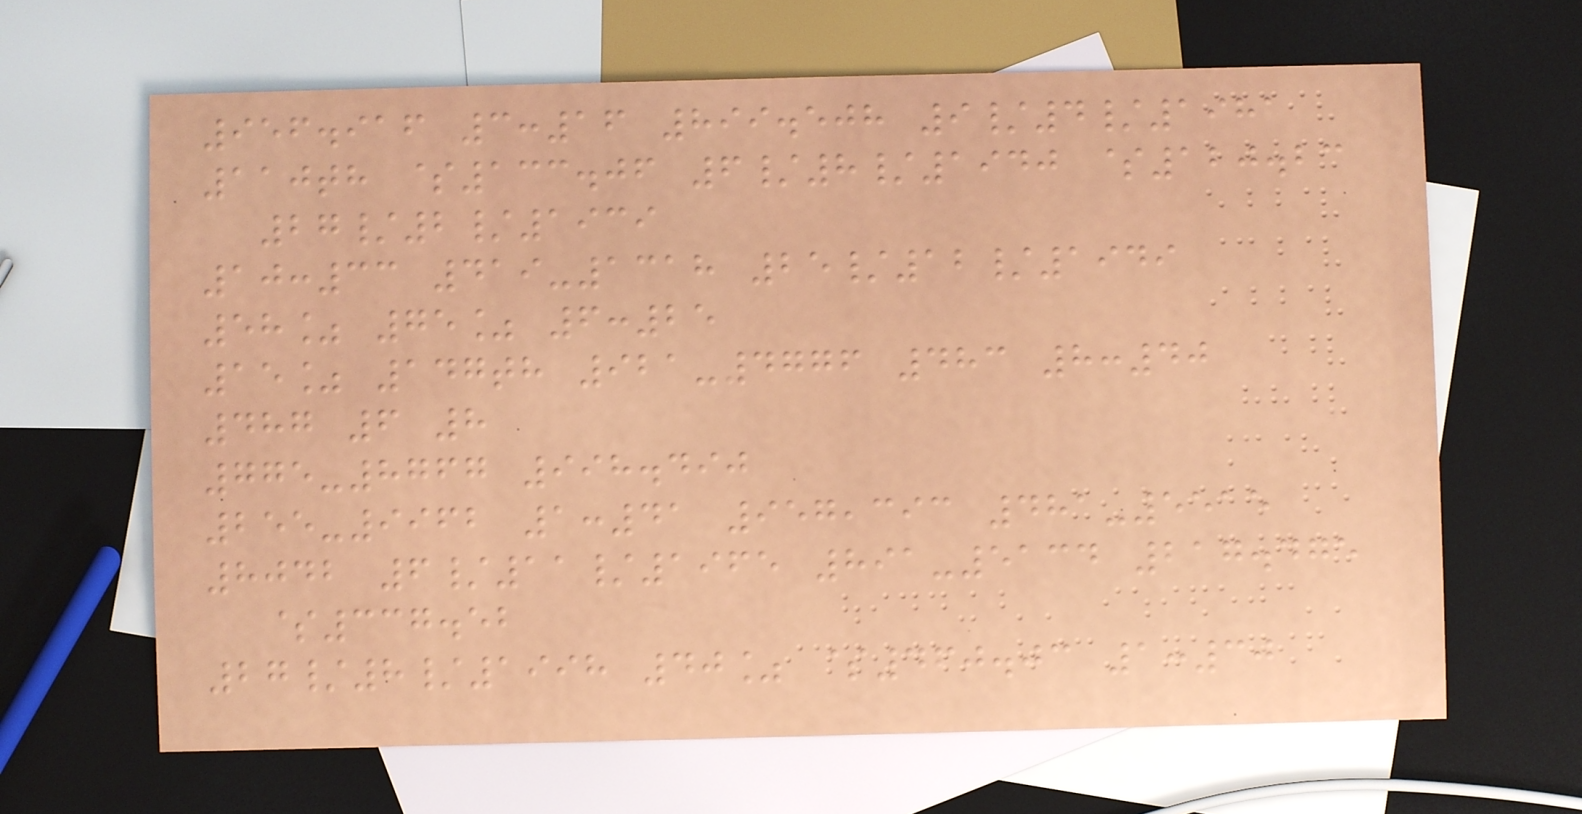956.916 3:16 899.508 9/4/1981
110th $133.06 6/8/1940 $120.23
27/2/1939
10:33 419-1318 25/12/1949
58% 75% 6:25
15% 147th 921-4776 483 8:40
487 6 8
775-8767 998.490
255-9962 1:41 957,393 481-5515
8042 6/11/1965 891-5134 217.475
$337.52
27/8/1998 40% $460.03 1:30
